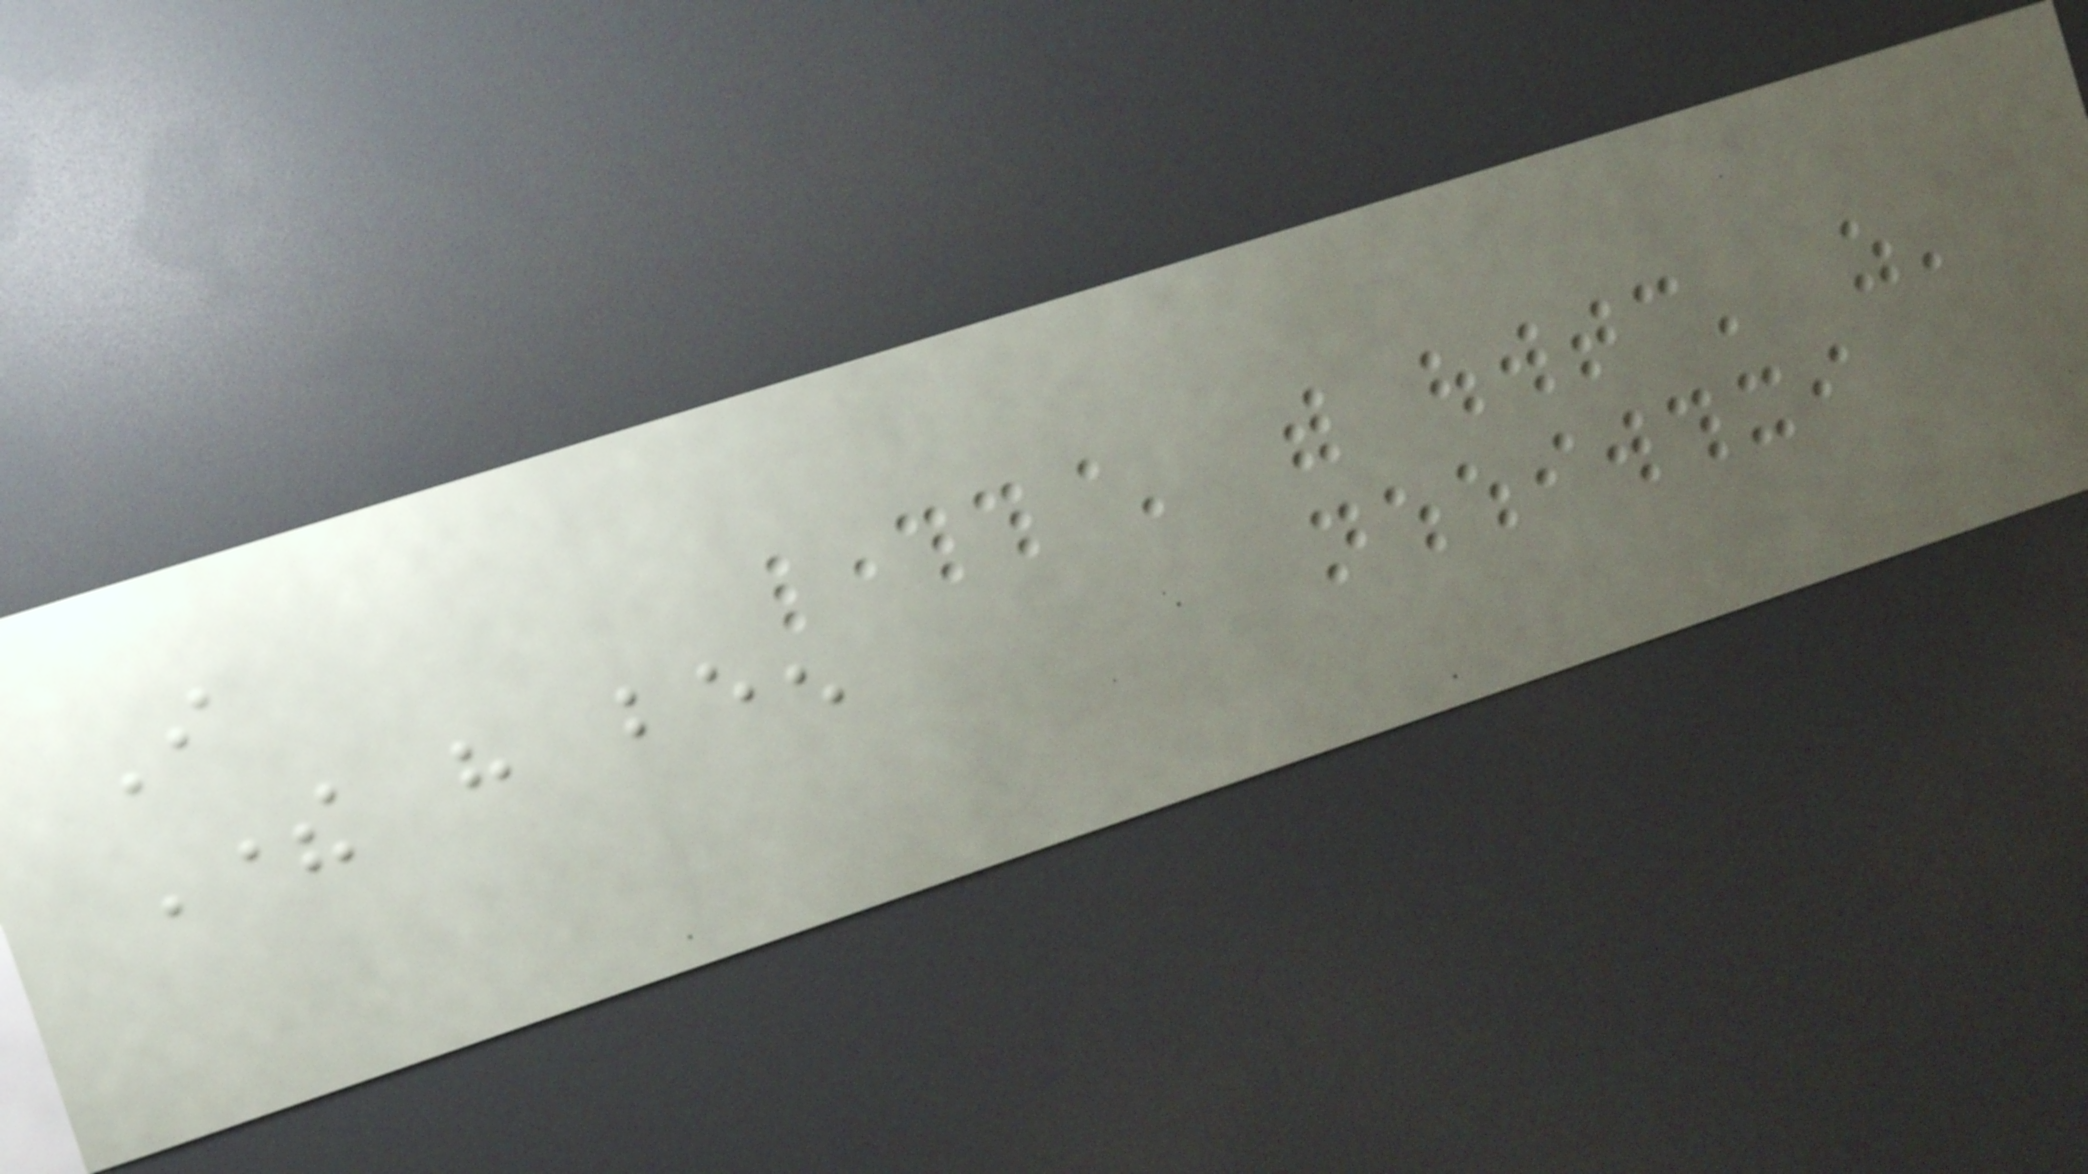I
There have been
